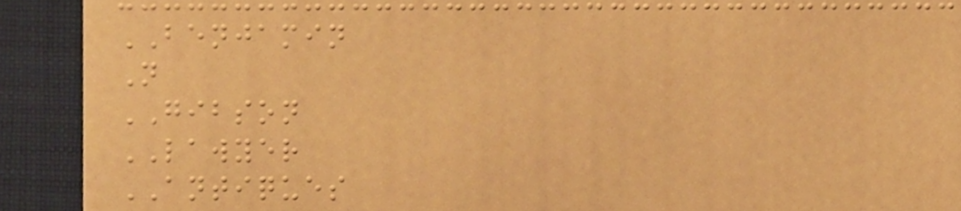BENJAMIN
N
GIBSON
LAWYER
ANTIQUES
